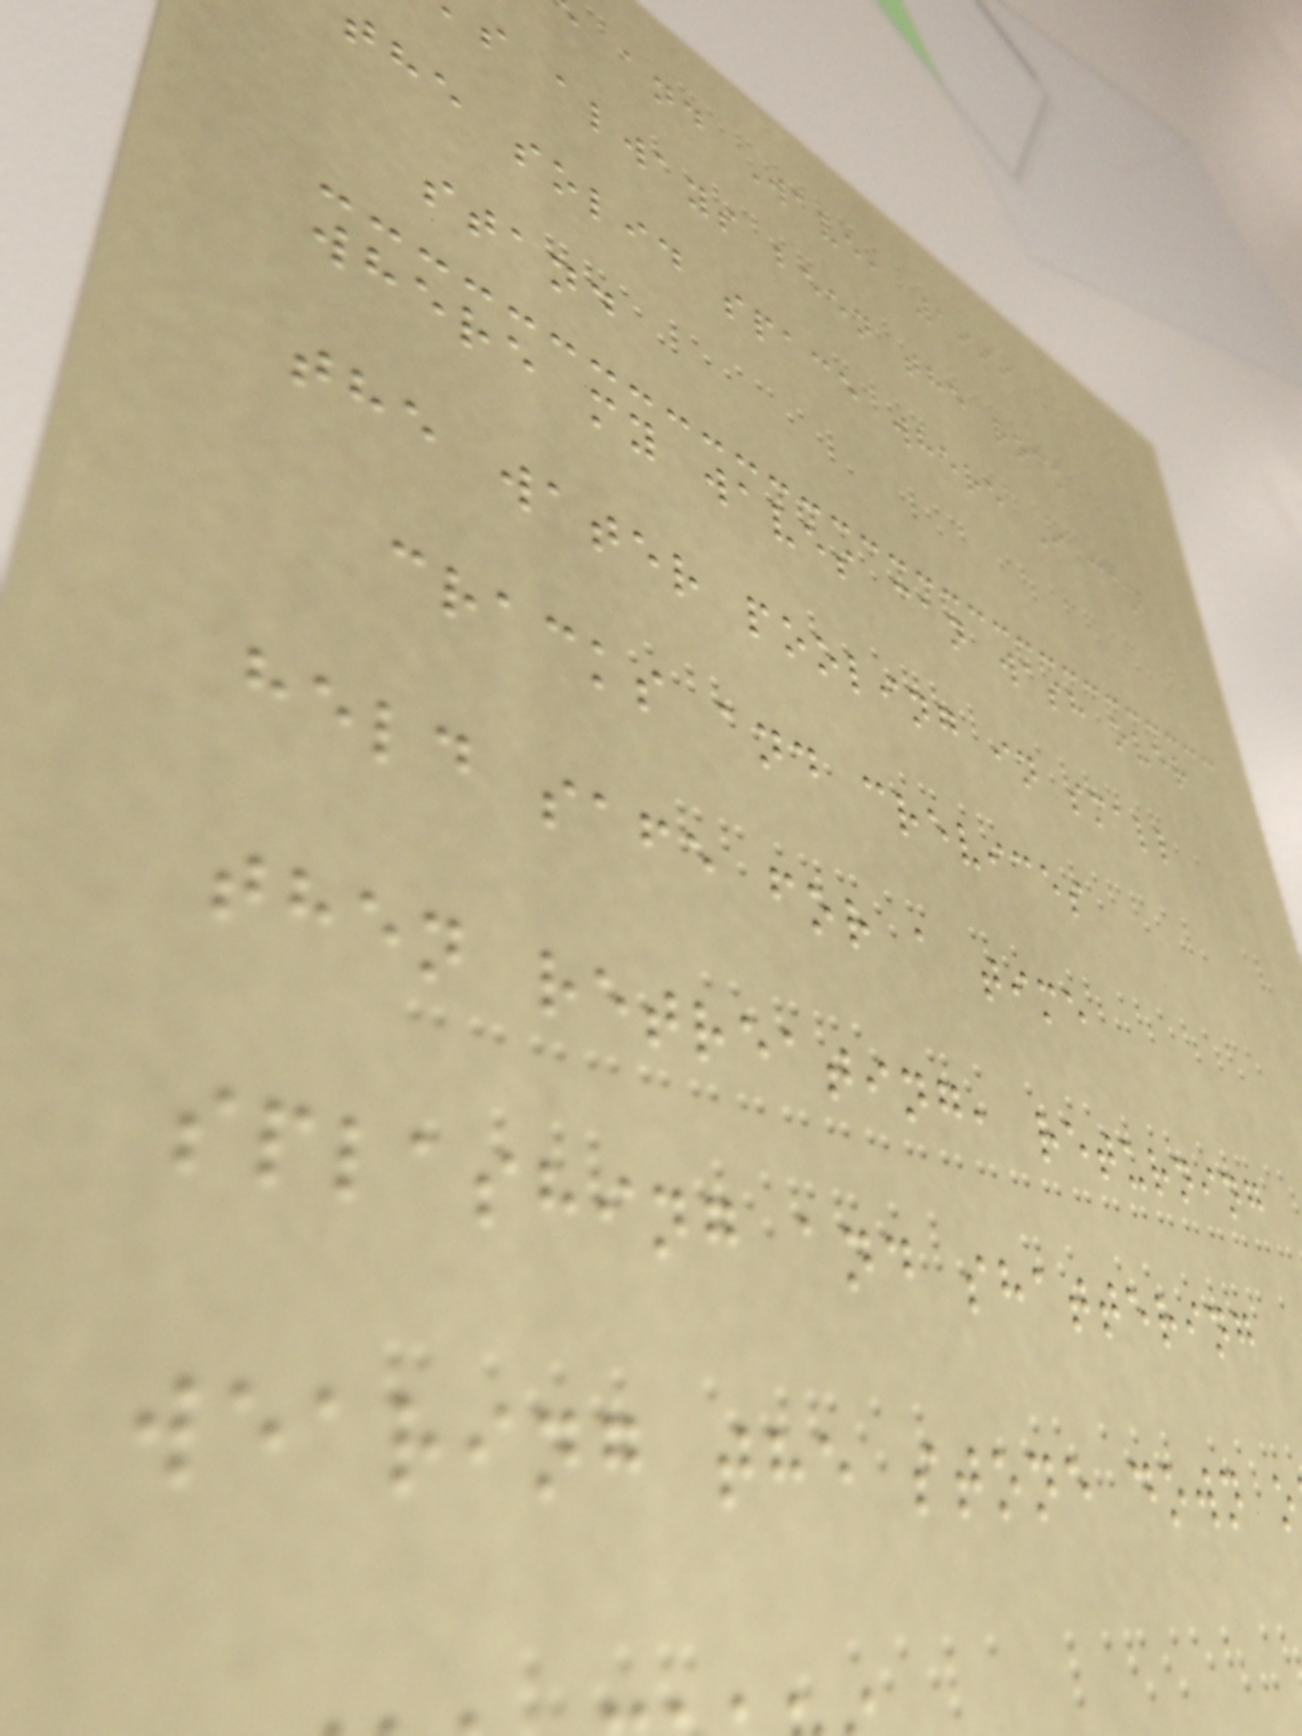and Wave, 1999
s always been the rock
the solid space where I can
stand
where my waves can wash over
the water pooling in small
cracks and crevices
held safe for a time
then retreating, returning
splashing and shattering
wearing the stone down o
